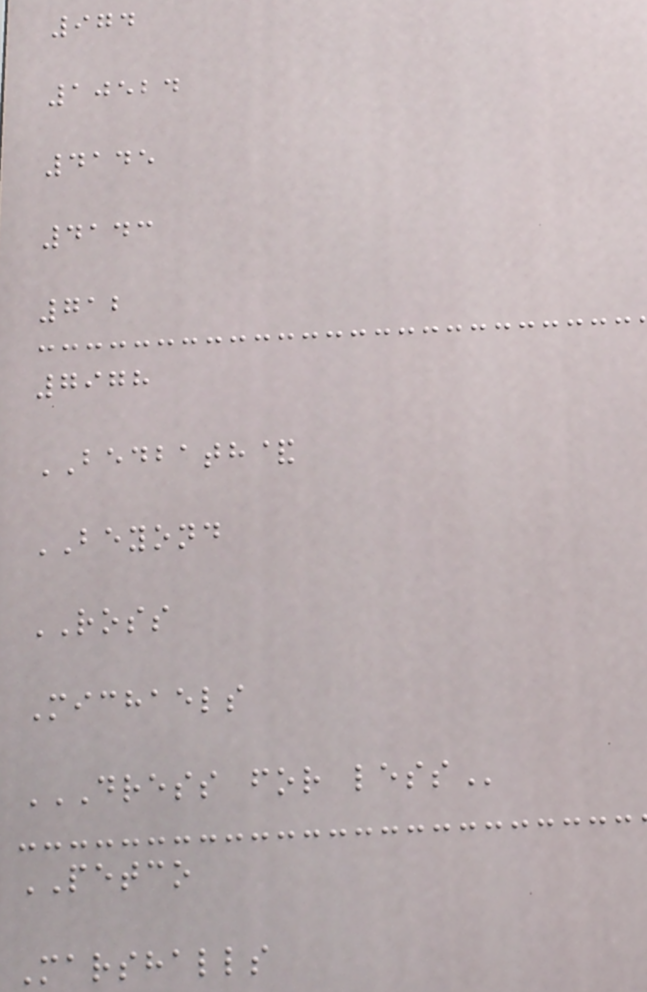974
10524
4145
4143
712
7978
BEDBATH&
BEYOND
ROSS
Michaels
DRESS FOR LESS
PETCO
Marshalls
